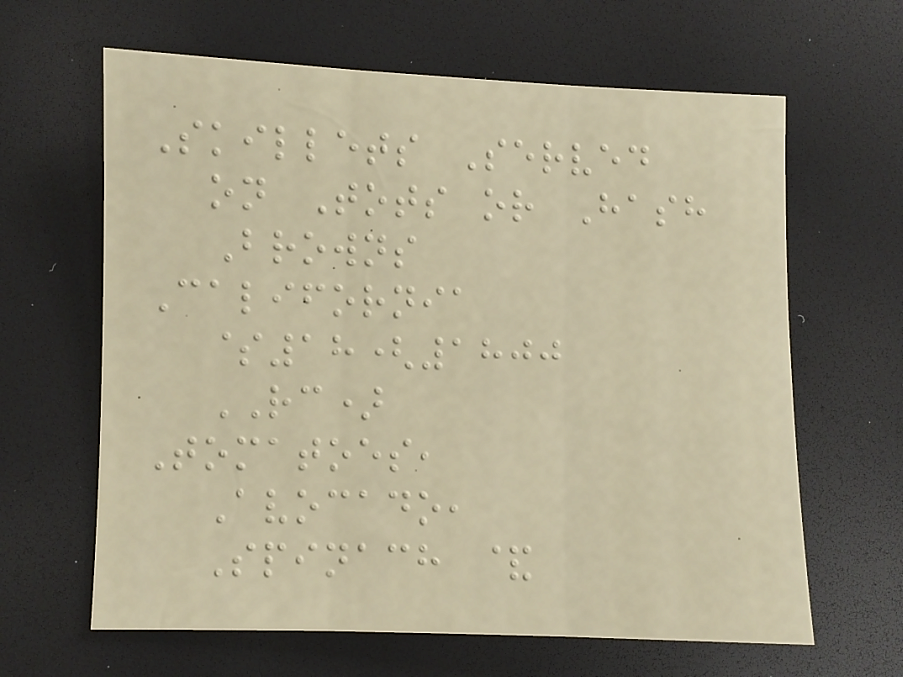Skillets Served
on Tots or Hash
Browns
California
$18(1800
RC)
Tomatoes,
Avocado,
Spinach &
